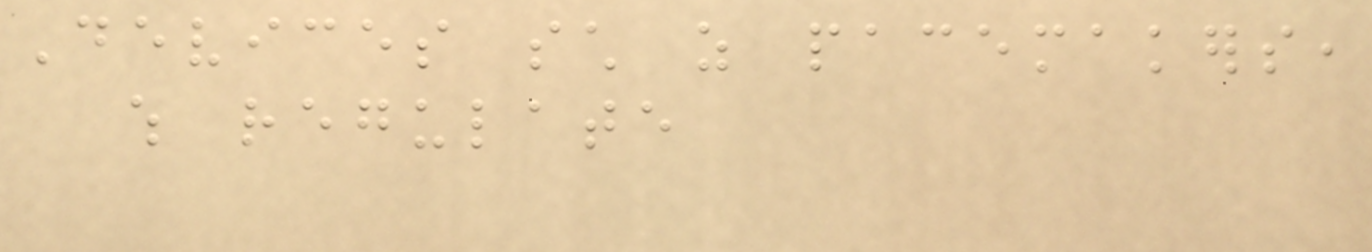Devices such as pacemakers,
which regulate
